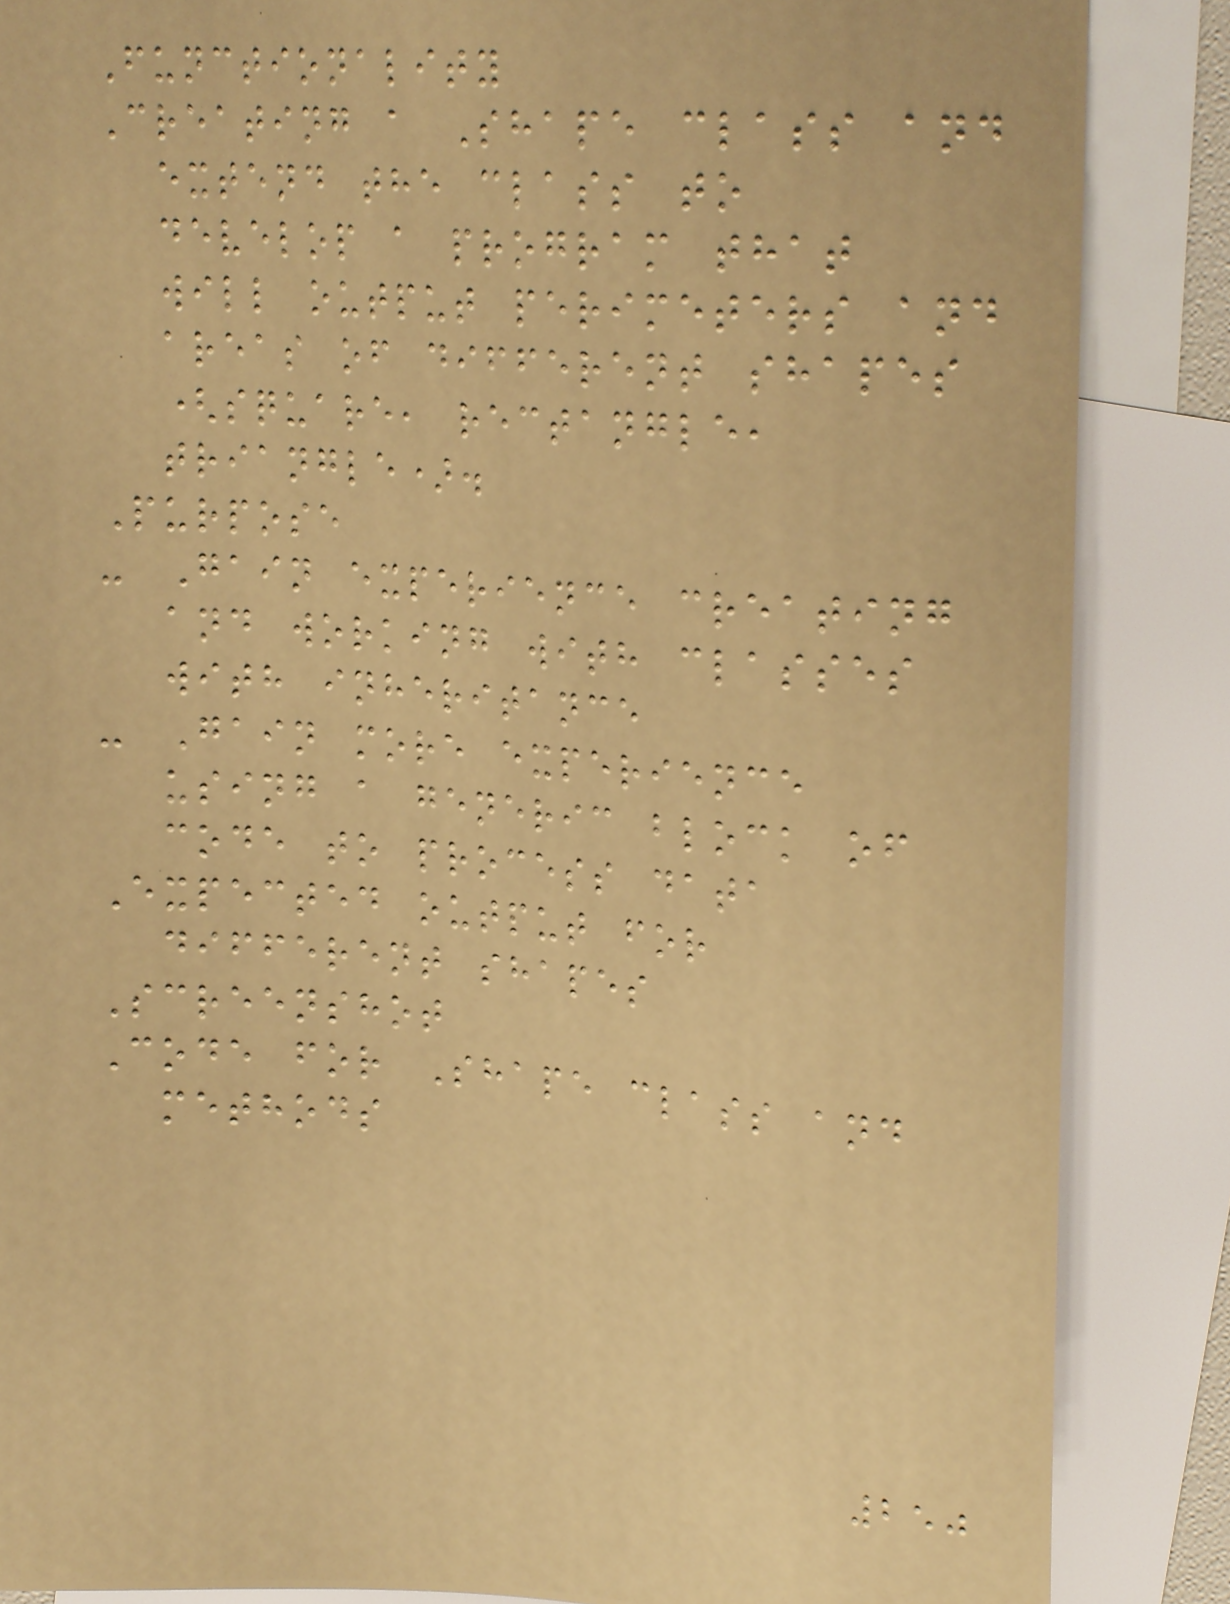Functionality
Creating a Shape class and
extend the class to
develop a program that
will output perimeters and
areas of different shapes
(square, rectangle,
triangle).
Purpose
- Gain experience creating
and working with classes
with inheritance
- Gain more experience
using a generic block of
code to process data
Expected output for
different shapes
Screenshot
Code for Shape class and
methods
250
